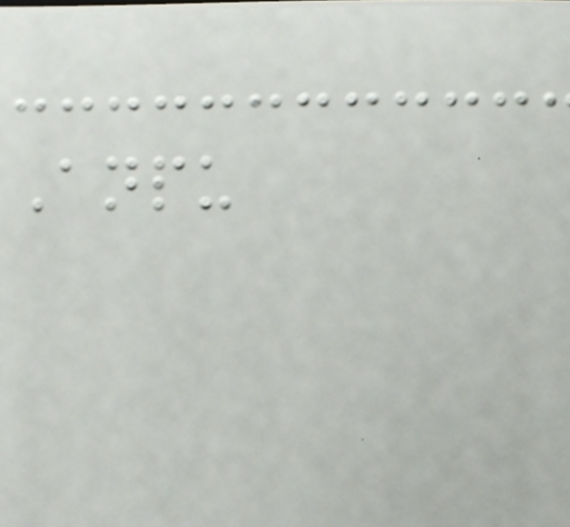Anpu
